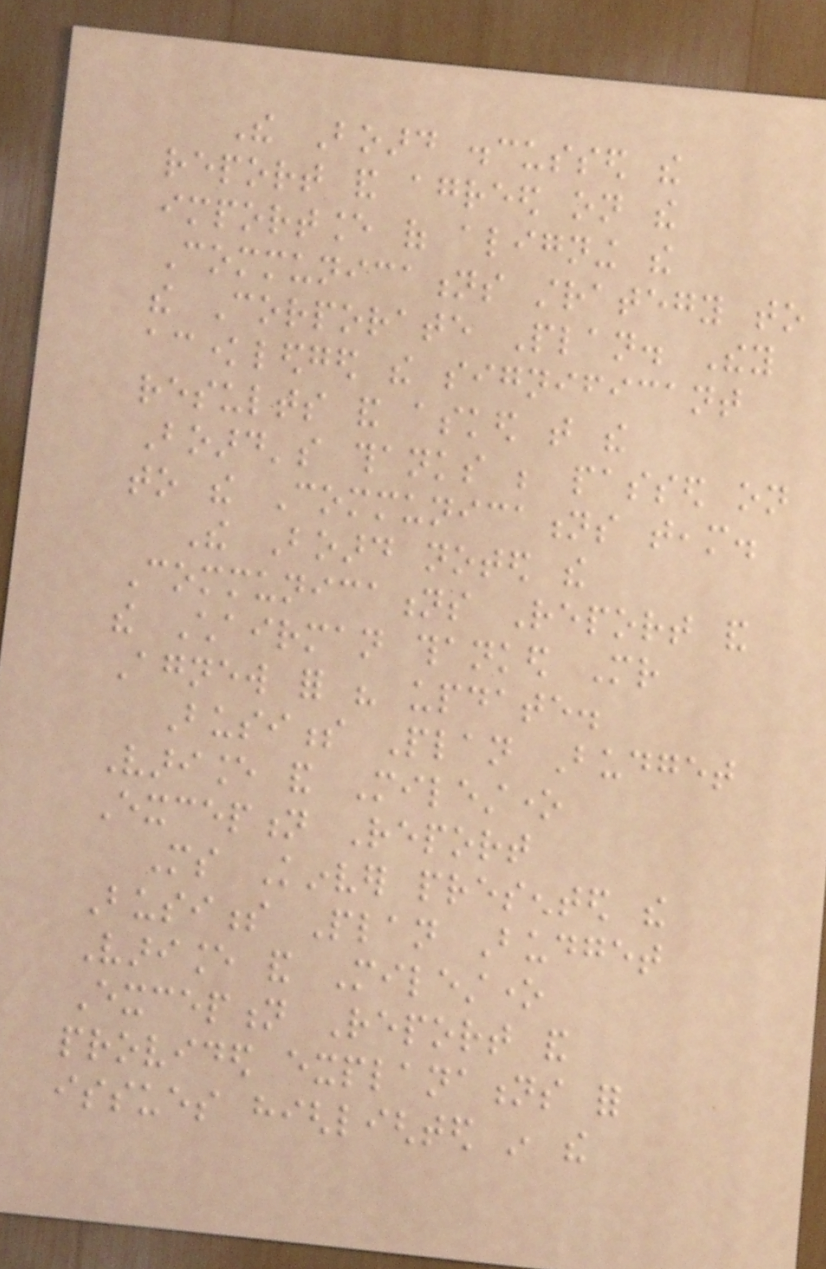The Board discussed the
report and agreed on the
importance of aligning the
Communications strategy to
the Corporate Plan. They
acknowledged the significant
results and asked that the
Board's thanks be passed on
to the Communications team.
The Board noted the
Communications Report and
the Chairman thanked Mr
Agnew for his update.
Business Plan Budget
Variance and Milestone
Exception Report
Ms Kinver presented the
Business Plan Budget
Variance and Milestone
Exception Report and
provided explanations for
issues highlighted in the
